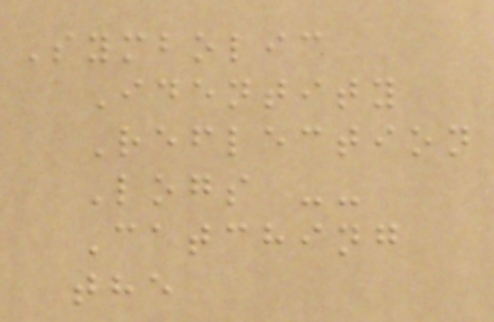Symbolic
Identity
Reflection
Logs --
Catching
the
